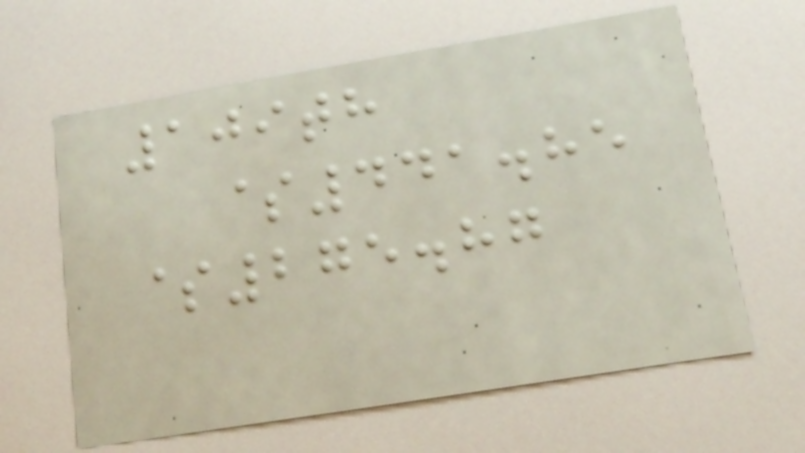109th
$441.85
$275.87
